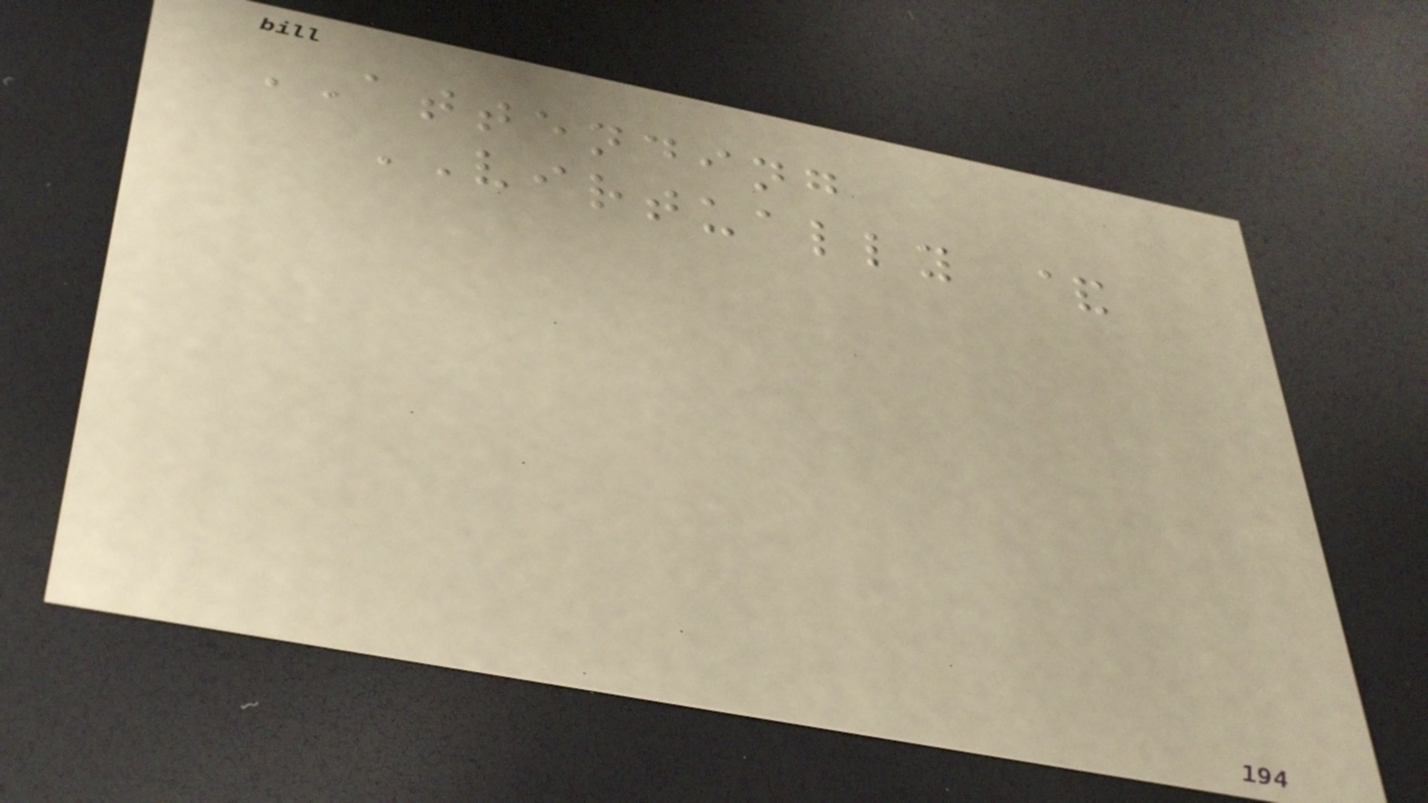ATTENDING
VIRTUALLY &
